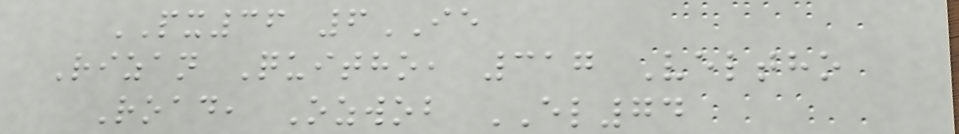PX36 6IE
Rizan Quitho, 317 Veltho
Road, Ozwob EL74
